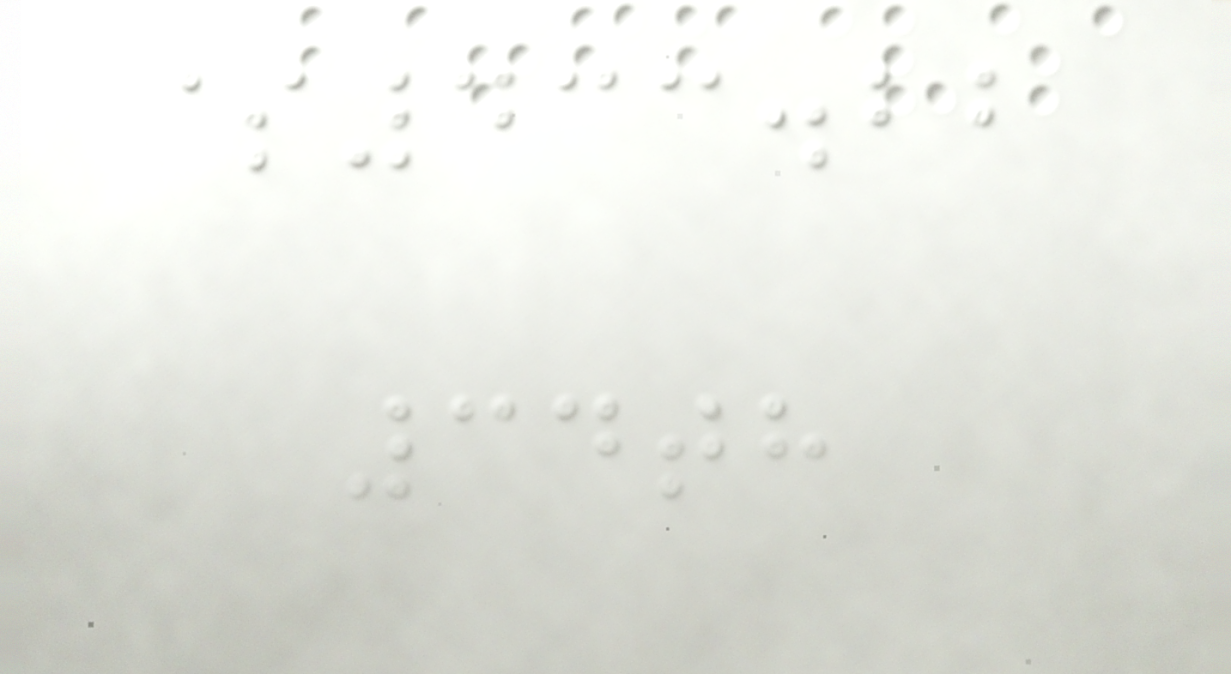$433.22
34th
